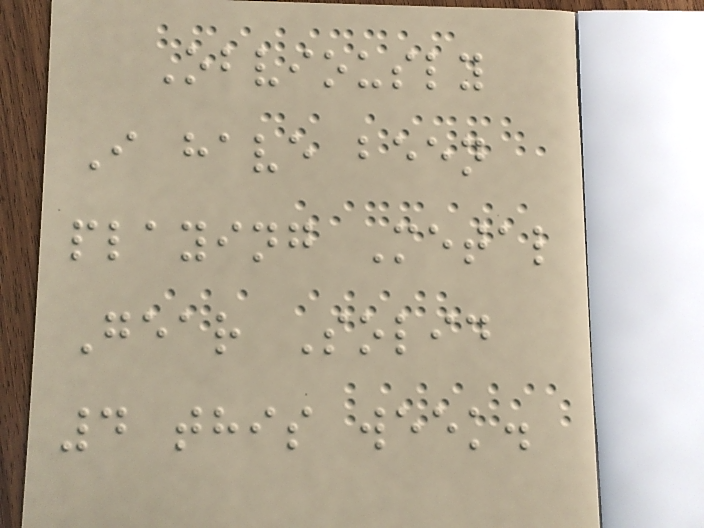Obviously
I have been
playing Metal
Gear Solid
4 this week.
